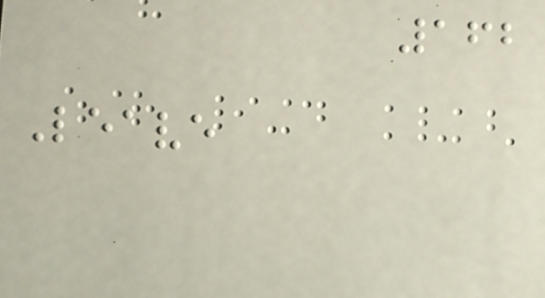162
Leave
